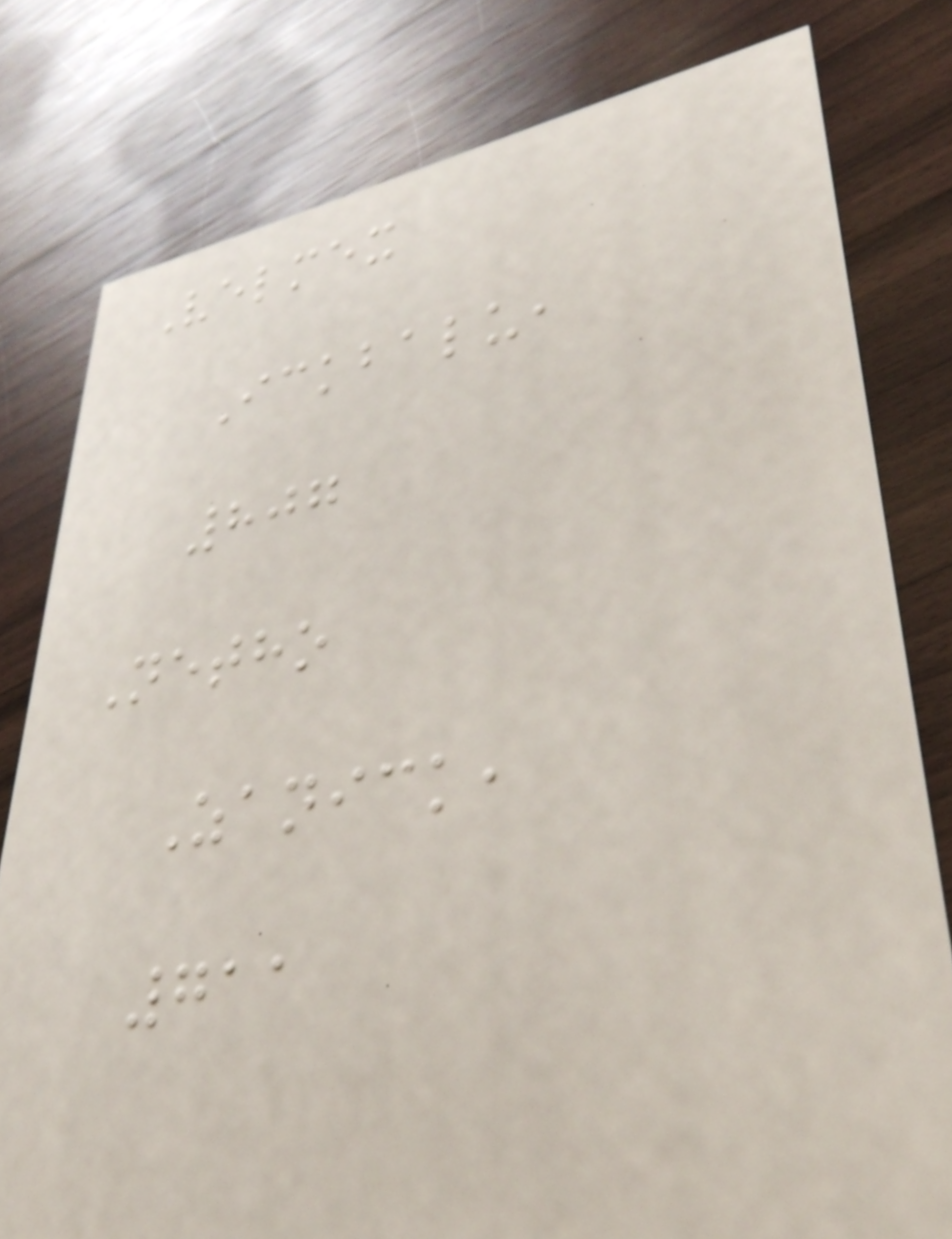Velmex
Ickbalu,
807
Netho
Zanick,
711
